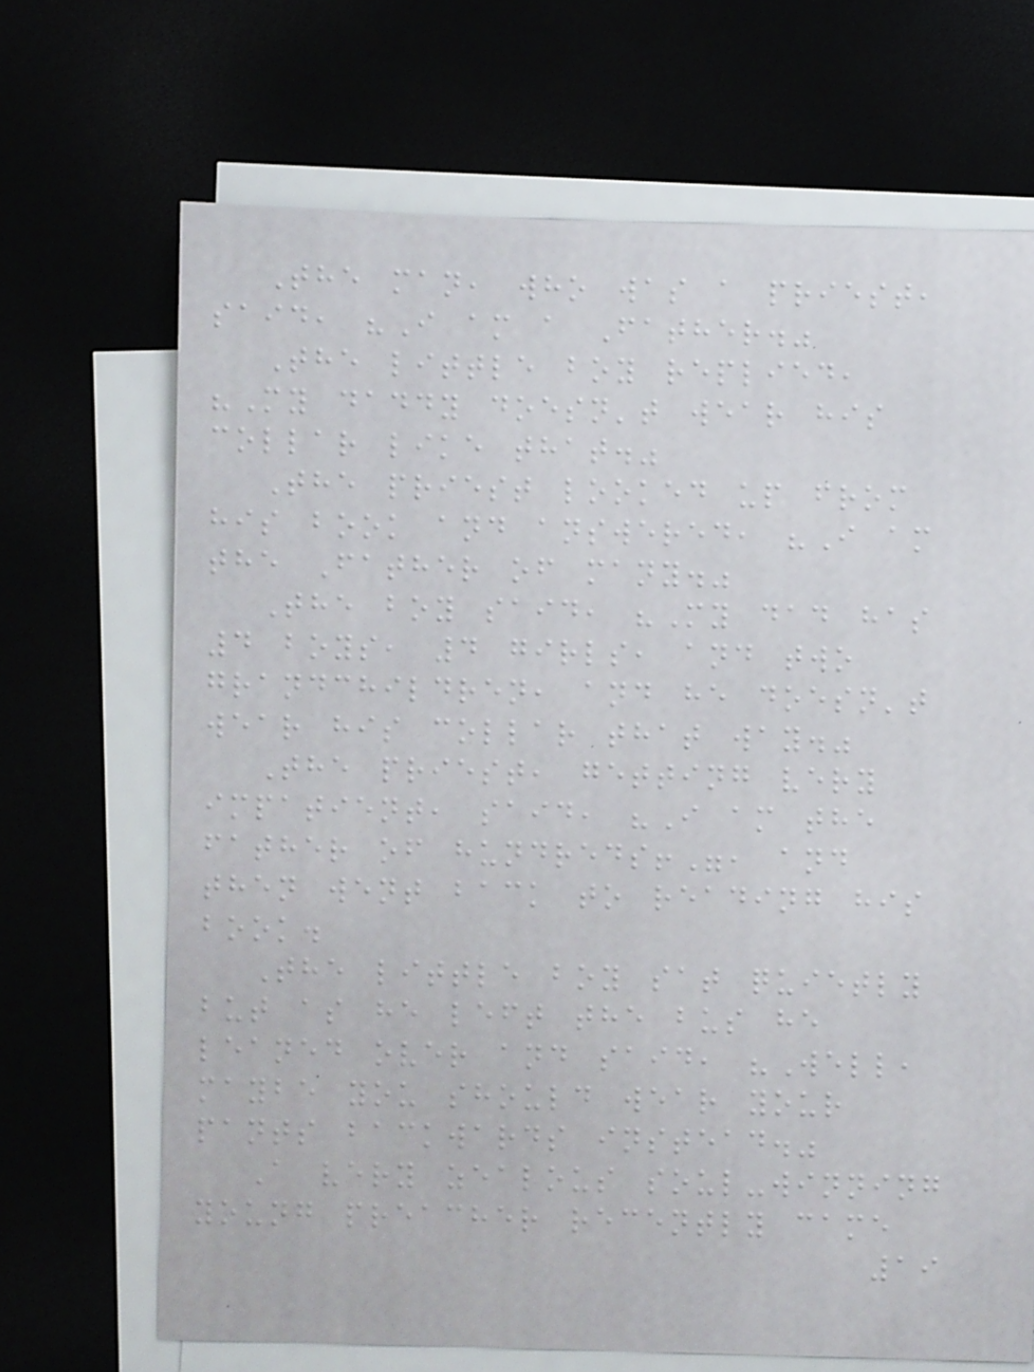The man, who was a priest,
said, "I am a Father."
The little boy replied,
"My daddy doesn't wear his
collar like that."
The priest looked up from
his book and answered, "I am
the Father of many."
The boy said, "My dad has
4 boys, 4 girls, and two
grandchildren, and he doesn't
wear his collar that way."
The priest, getting very
impatient, said, "I am the
father of hundreds!", and
then went back to reading his
book.
The little boy sat quietly
but as he left the bus he
leaned over and said, "Well,
maybe you should wear your
pants backwards instead."
A very zealous soul-winning
young preacher recently came
19
